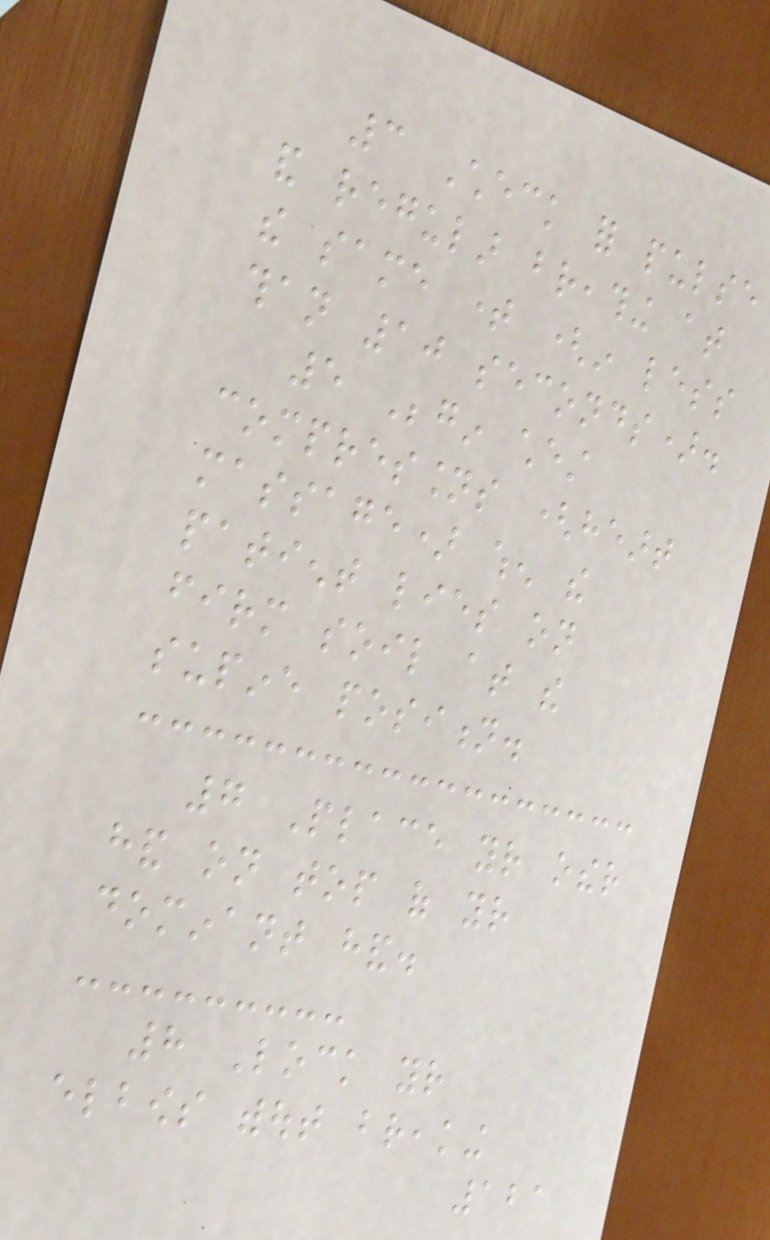3 Check for pulse
and regular breathing at
the same time (in less
than 10 seconds).
5 Begin chest
compressions (heart
massage) when the
patient lies on
firm soil at the
supine position.
7 Place your other
hand on top of your
dominant hand.
8 Lock your
elbows without breaking
121
